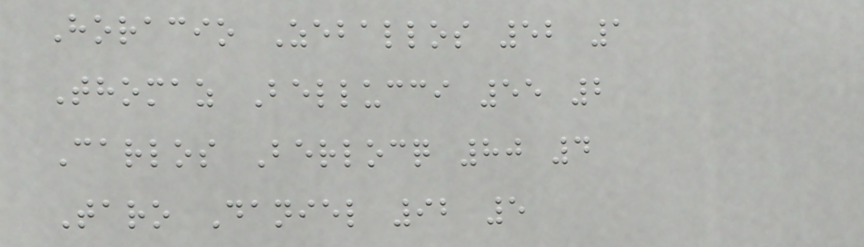Horacio Zeballos 52 1
Thomaz Bellucci 55 2
Carlos Berlocq 80 4
Taro Daniel 92 5
